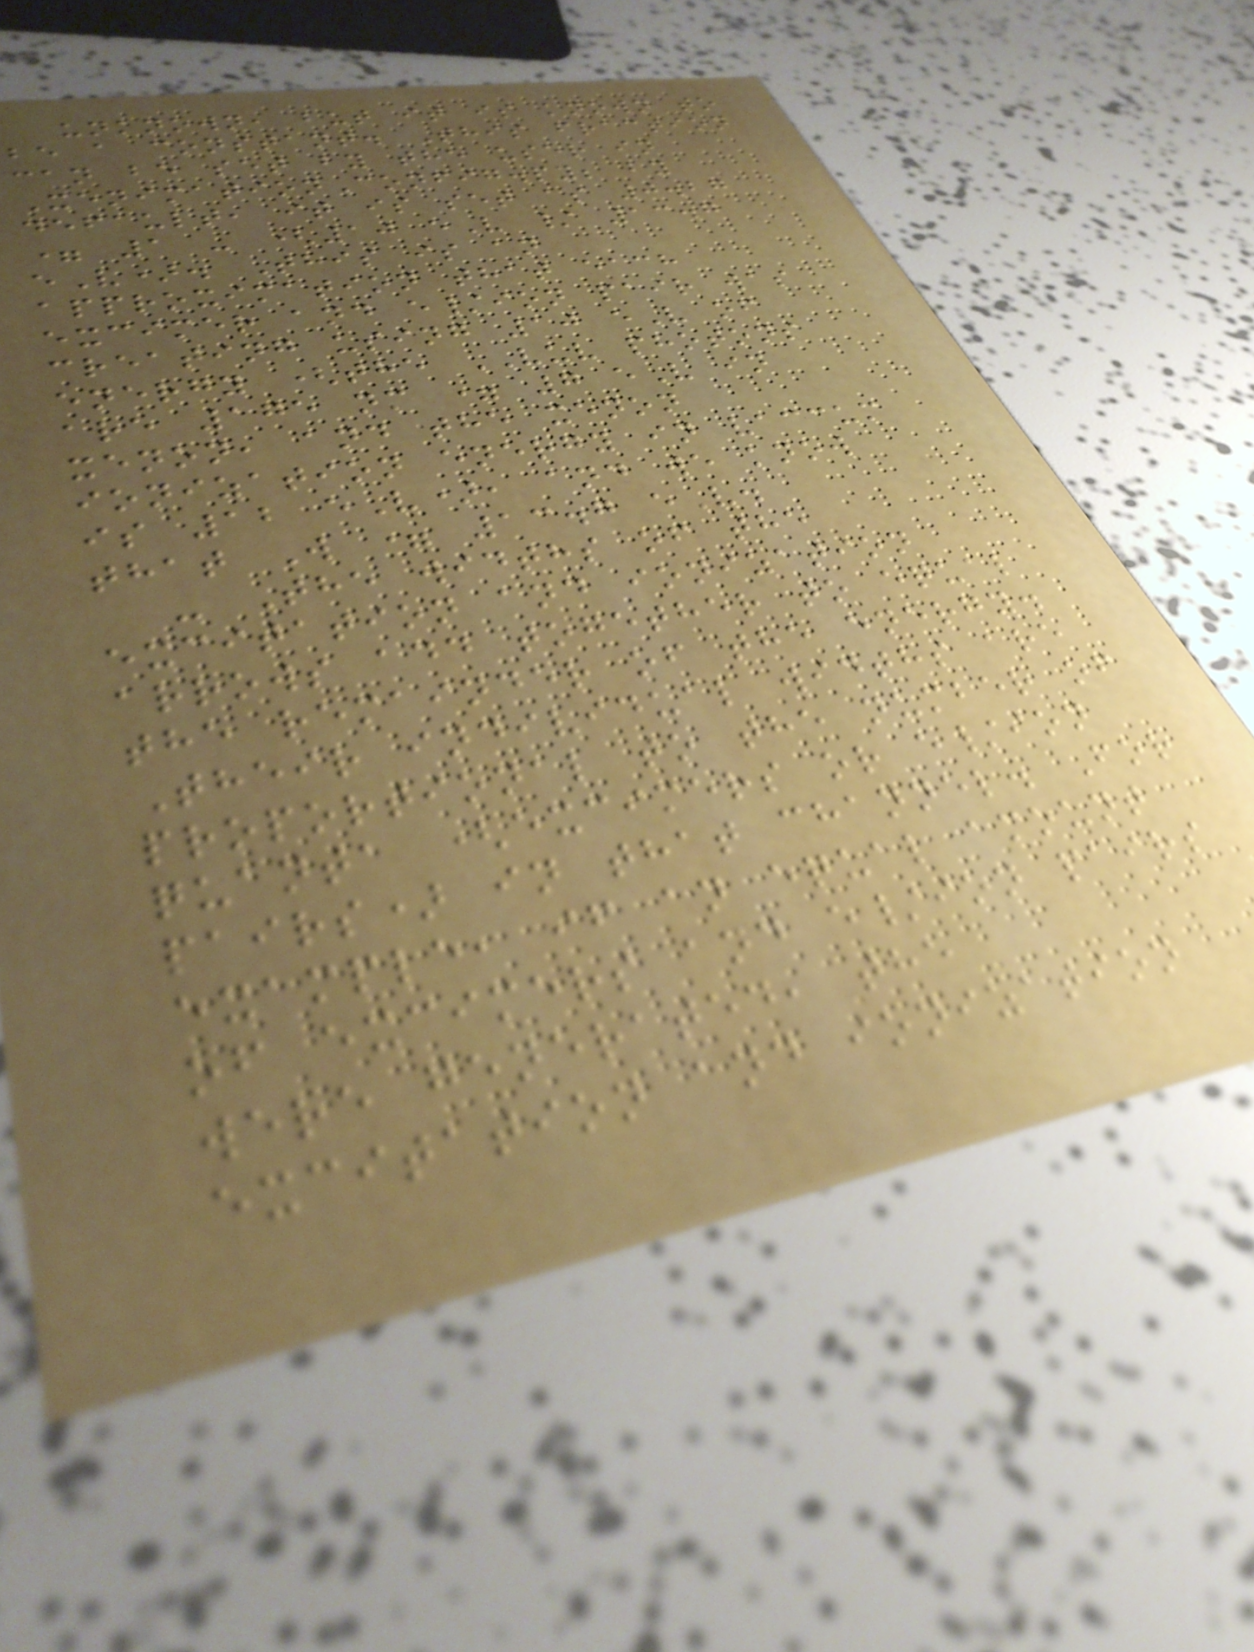unknown, but it is known to
be a constant. This fraction
can be set by the user in
XenimationConfig.py; by
default, it is set as 0.27
= 1 - (10 eV / 13.7
eV). This is an
approximation that each
excimer and e/ion pair was
creating using 10 eV of
energy (the VUV photons
are 175 nm = 7 eV in
xenon, and the xenon
ionization energy in vaccum
is 12 eV), and we know
that W = 13.7 eV.
- The widths of the
excitation and ionization
arrows add together to equal
the remainder of the energy.
Their individual widths are
proportional to the number of
quanta (excimers or e/ion
pairs) in that channel. For
example, if an equal amount
of excimers and e/ion pairs
were generated, the
excitation and ionization
